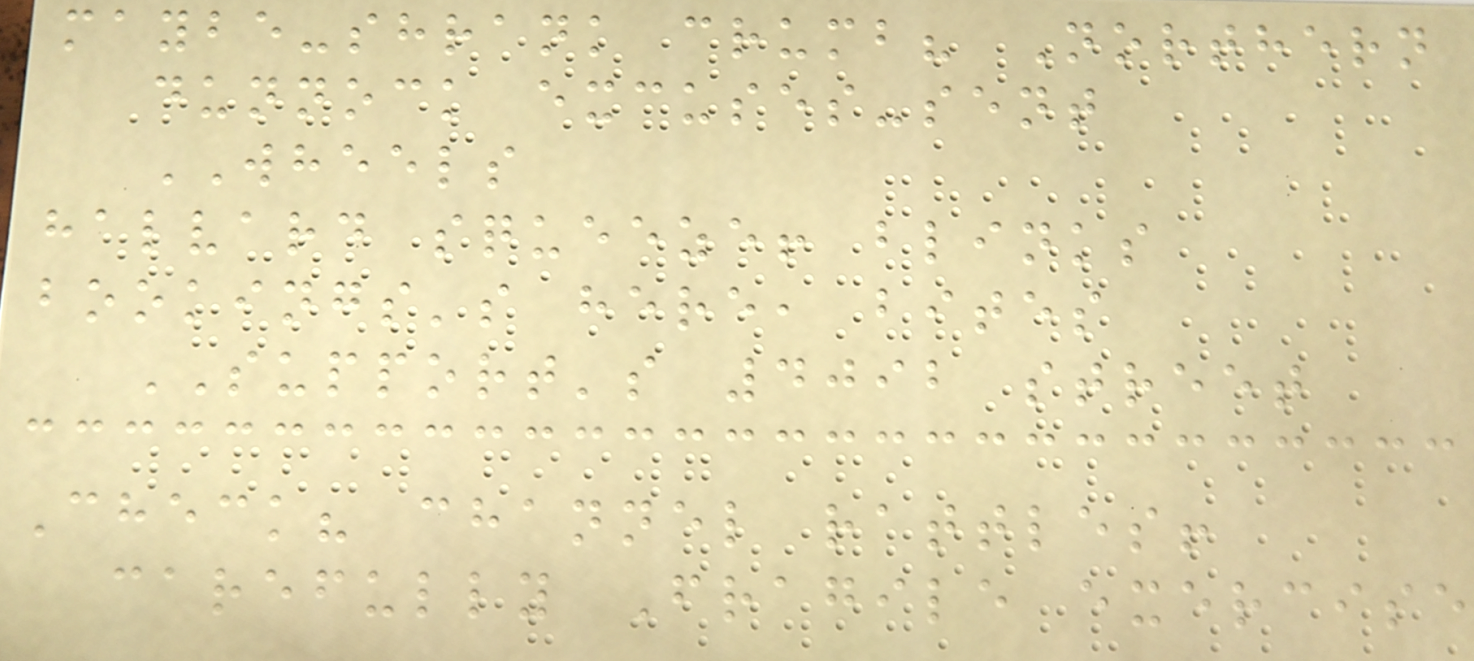maybe-shrank crumb? Northern
dunnock excuses-sent
WHEELS
halvard squeeze! blinks
bookings's here, bites
SUPPORT's 4092 street
Check? channel rattles!
carefully Fragile exercise
